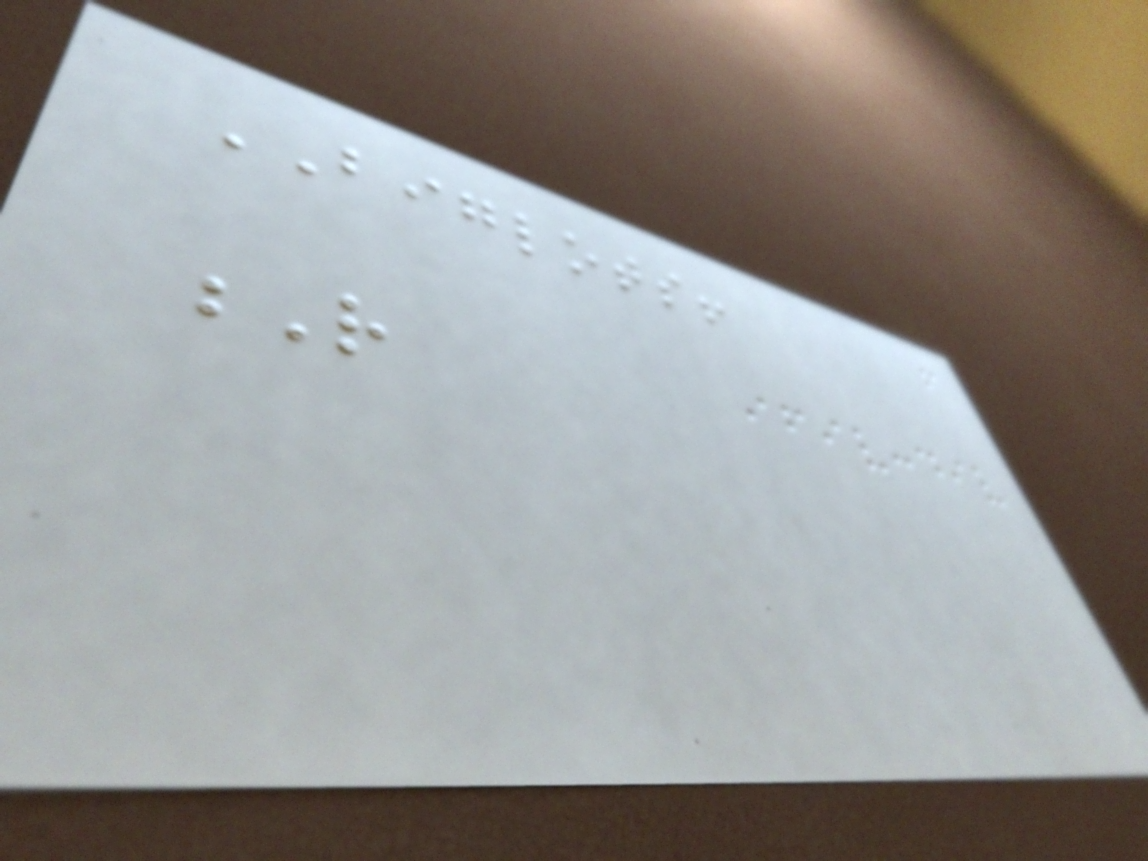BIGLOTS!
R
